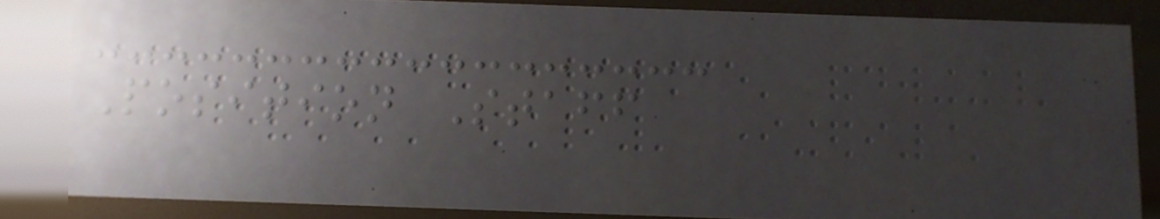Position Staff
